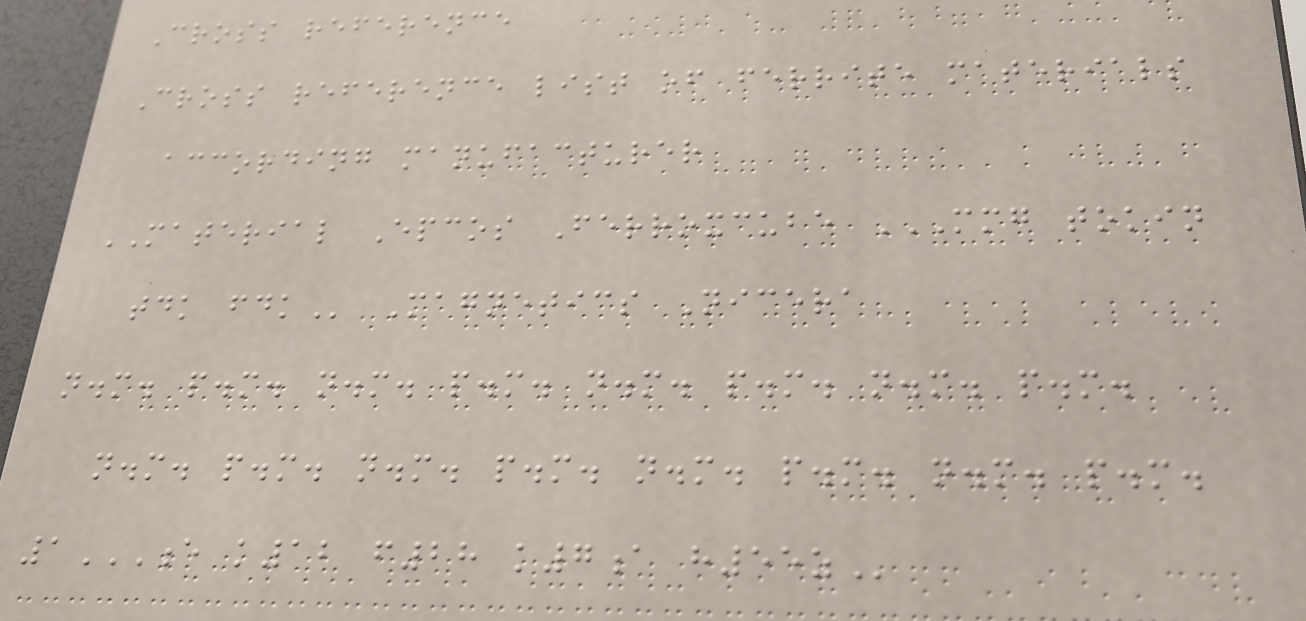Cross reference
Cross reference list of ferrite materials
according manufacturer
MATERIAL Epcos Ferroxcube MMG TOKIN
TDK FDK Magnetics Nicera
n.m. p.m. n.m. p.m. n.m. p.m. n.m. p.m.
n.m. p.m. n.m. p.m. n.m. p.m. n.m. p.m.
1E K12 F28 K7A H55Z
